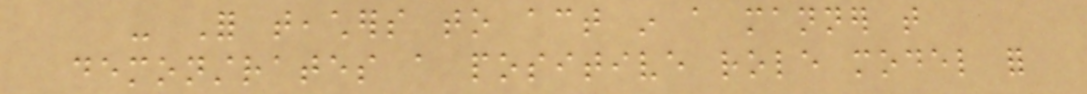- For teachers to act in a manner that
demonstrates a positive role model for
